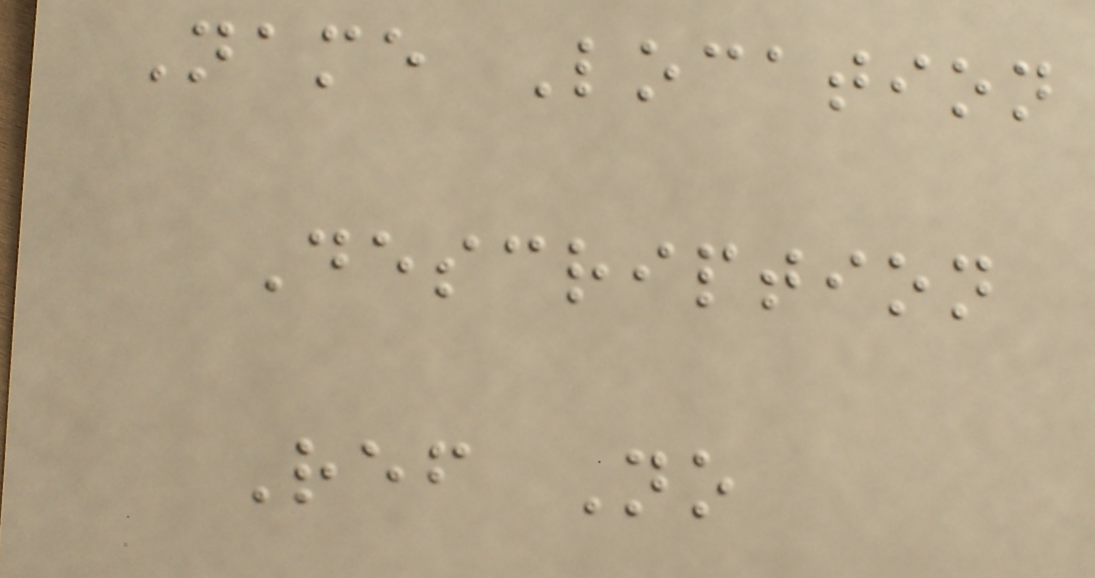Name Location
Description
Ref No
